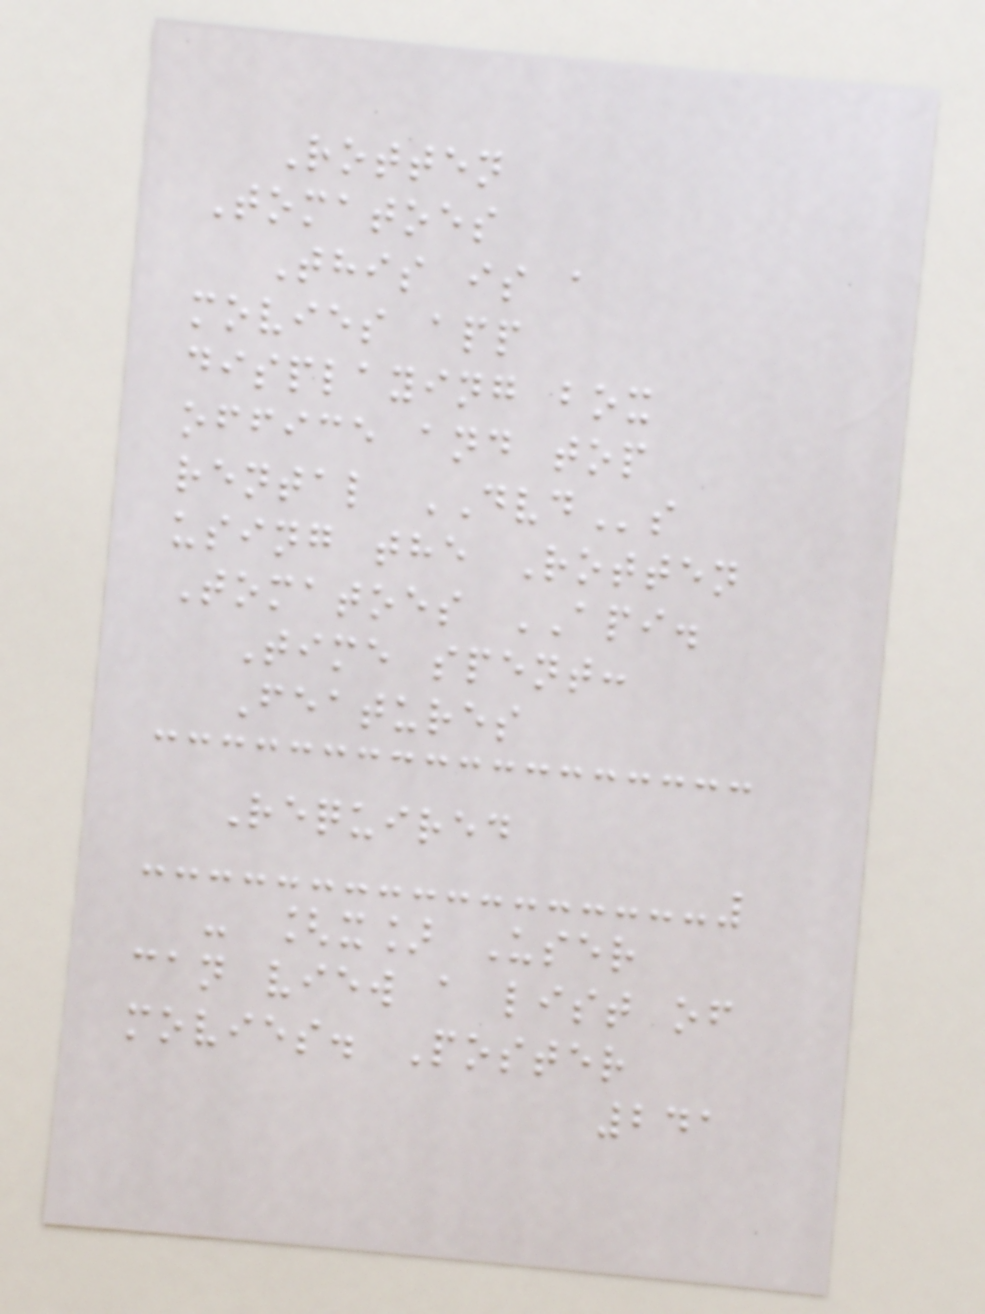Rotten
Tomatoes
This is a
movies app
displaying box
office and top
rental DVDs
using the Rotten
Tomatoes API.
Time spent:
Features
Required
- [x] User
can view a list of
movies. Poster
241
